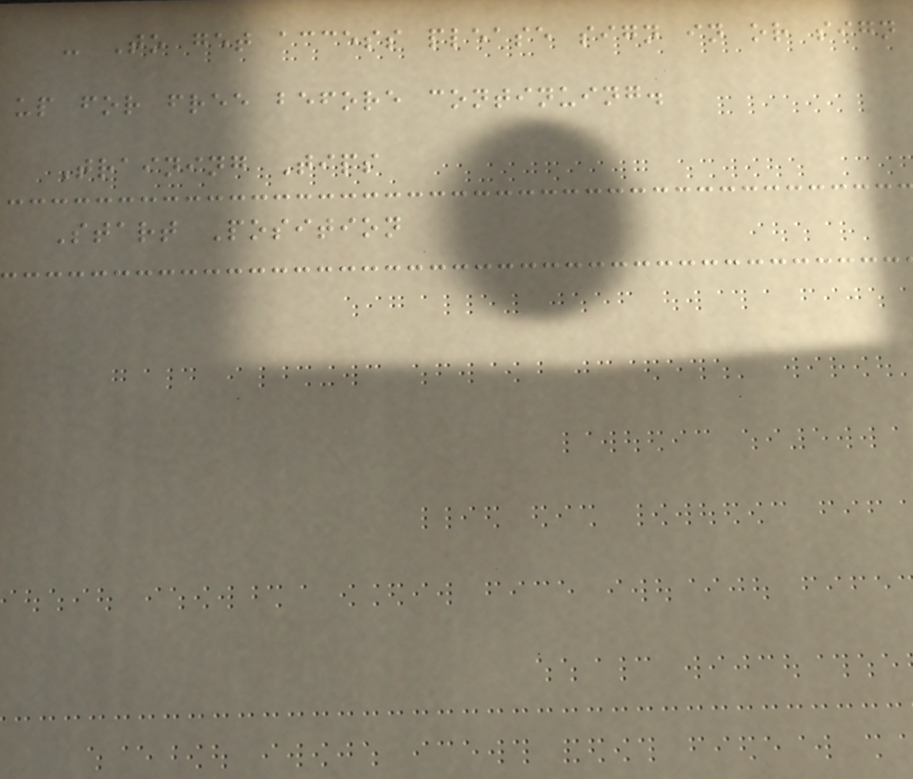- To get access please sign in or sign
up for free before continuing.
Training Tips
Start Position
